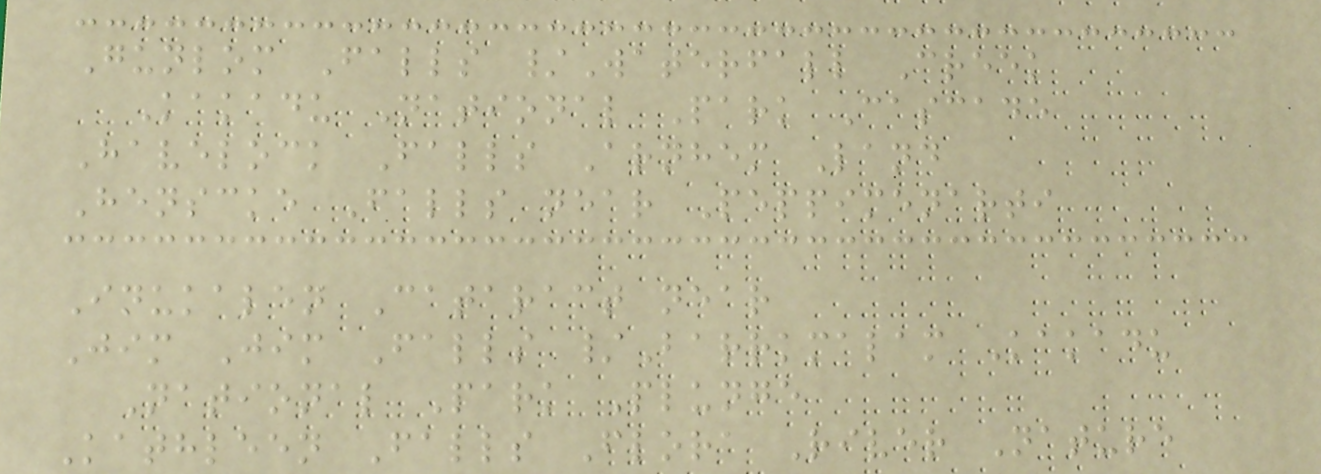Gunlom Falls /Waterfall Creek
Kakadu National Park Cascade
Havelock Falls Arnhem Land
Henscke Falls near Peppimenarti
Inukalen Cataract near
Jim Jim Falls /Barrkmalam Kakadu
National Park Plunge
Kathleen Falls Flora River Nature
